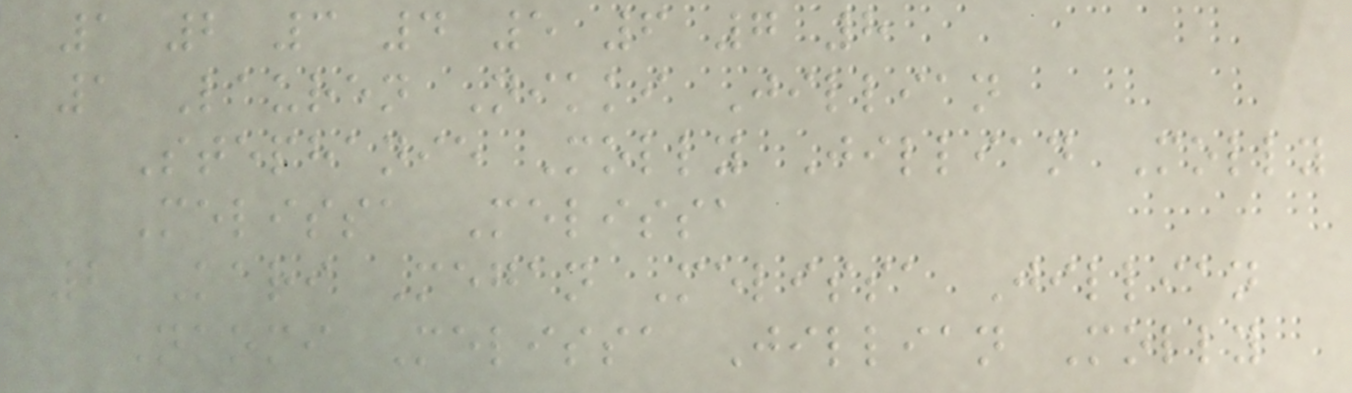1 2 3 4 5 6 7 8
1 Lauren Nikki Jillian
Stephanie Molly Jillian Molly
Melissa Melissa
2 Kari Megan Melissa Jillian
Naomi Melissa Jillian Molly
